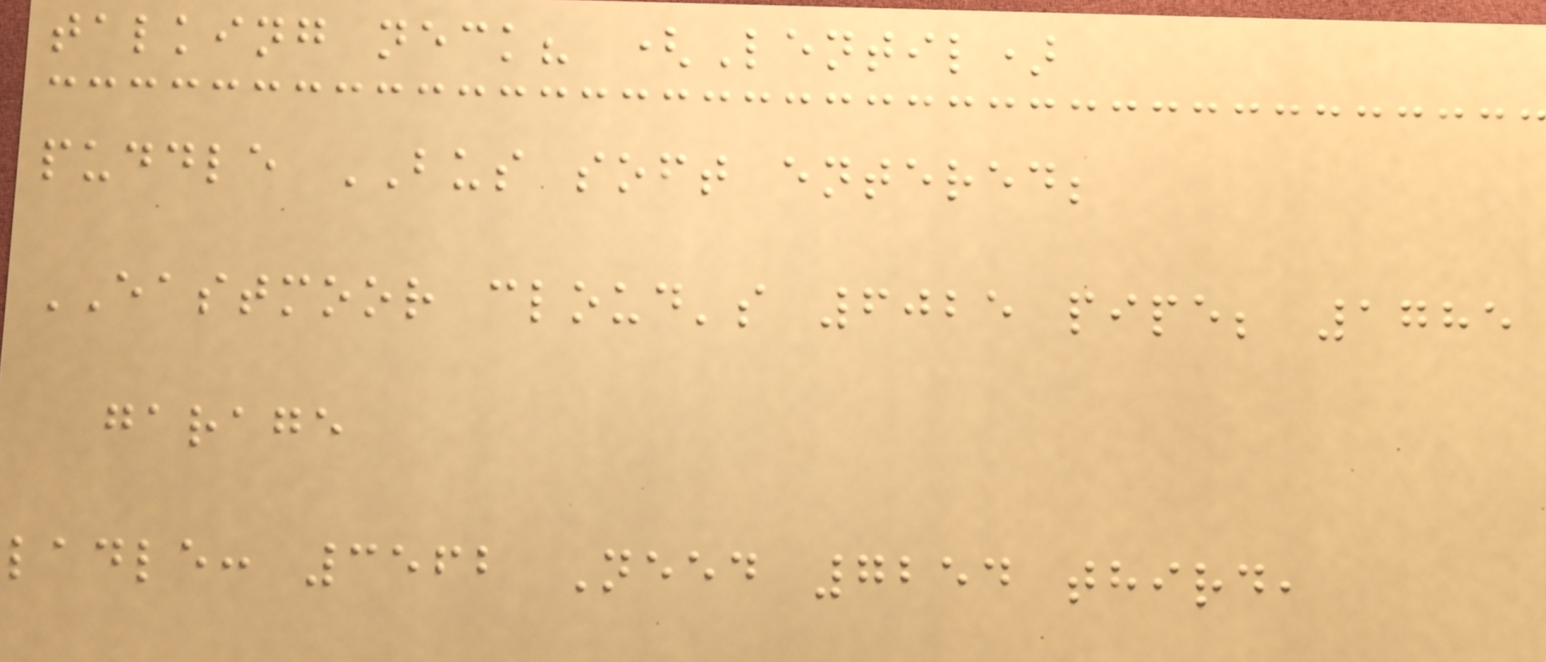talking neck? (Lentil)
puddle BUS soft entered;
EASTMOOR cloud's 6025 pipe; 1785
garage
ladle: 3562 Need 7254 third,
